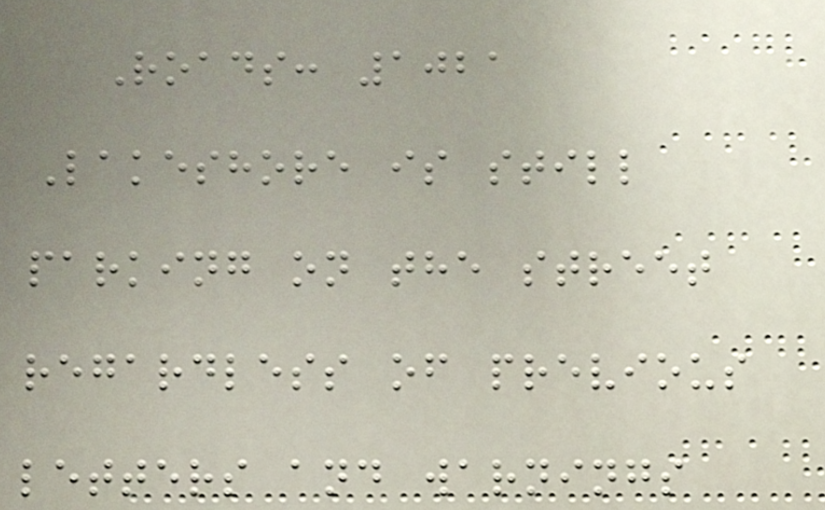Roads: 1021
Lakeshore is still
parking on the street
regardless of previous
letters and warnings
